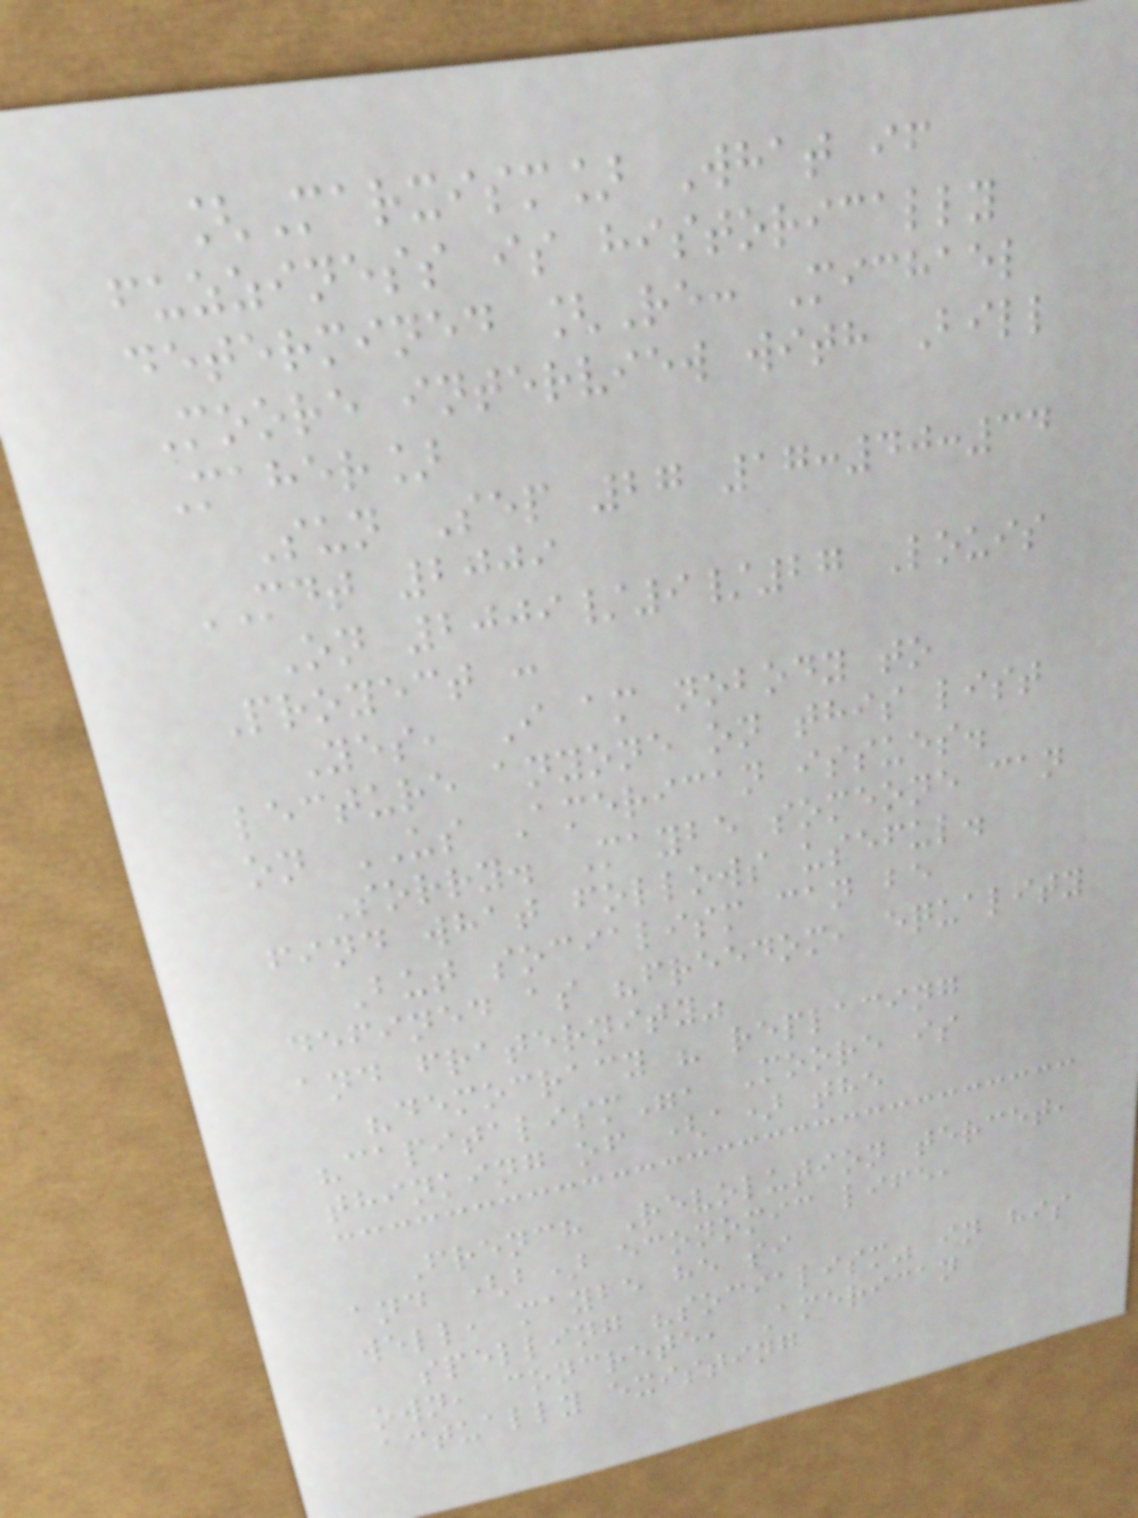[Marxism] What if
fuzziness is historically
determined [Re: Michael
Moore interview with Bill
Maher]
Sun Sep 27 17:40:34
MDT 2009
On 2009/9/27 Louis
Proyect :
Yes, I am nobody to
lecture anyone on this list
on US American issues.
Sorry. Maybe someone can
find what follows useful.
But socialism can be
defined as "freedom, equality
and fraternity"
"democracy " replacing
"capitalism", Moore is
thinking of (a) the
French Revolution tercet,
and (b) economic life,
well, maybe he si
spelling "socialism" in his
own, concrete, American
actually existing
